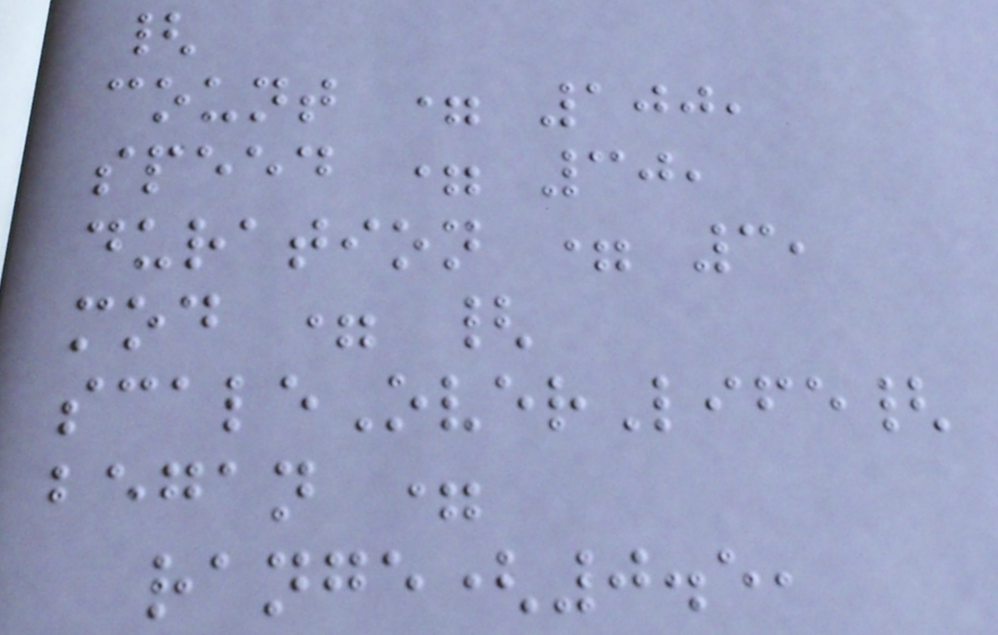{
count = 100,
speed = 30,
duration = 3,
mod = {
scaleOverLife{
began =
range(0.5,
